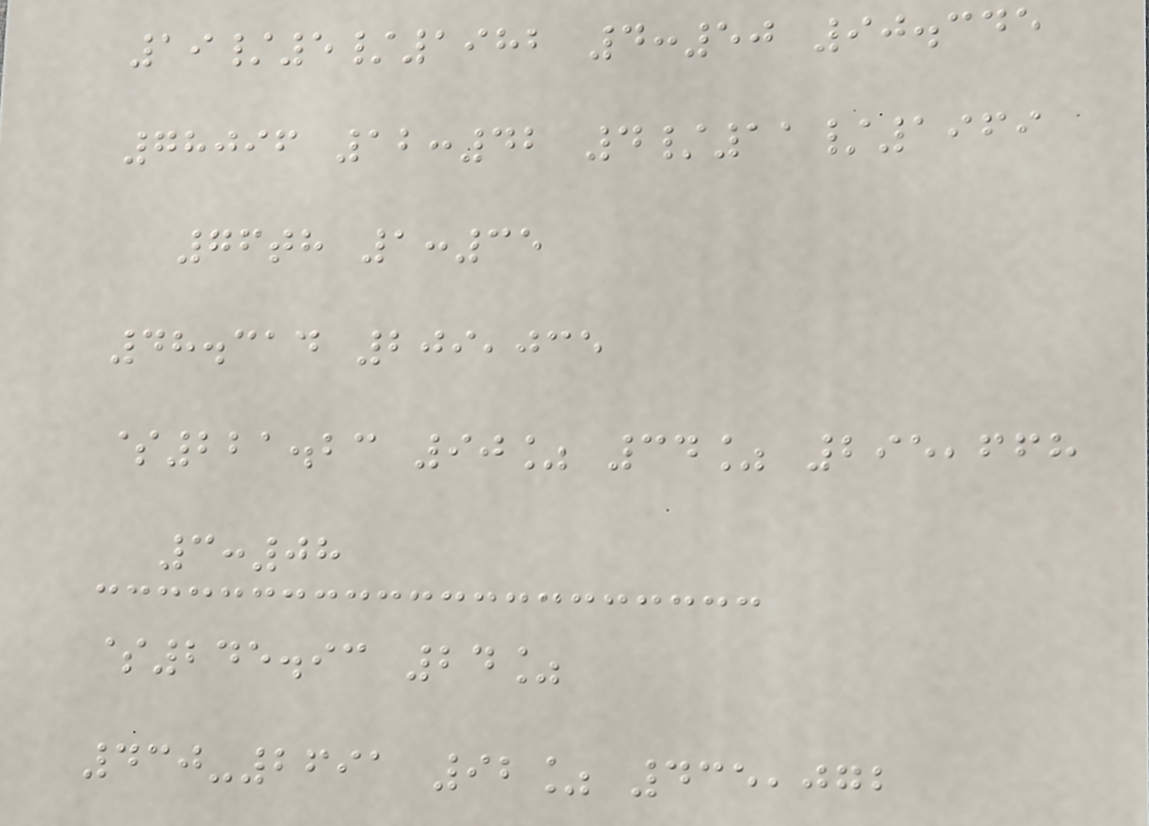19/5/1982 4:50 90.345
78096 12:42 4/11/1969
76th 1:35
48.314 209,035
$221.23 90% 34% 295,668
3:08
$245.93 24%
430-2691 92% 435,072
